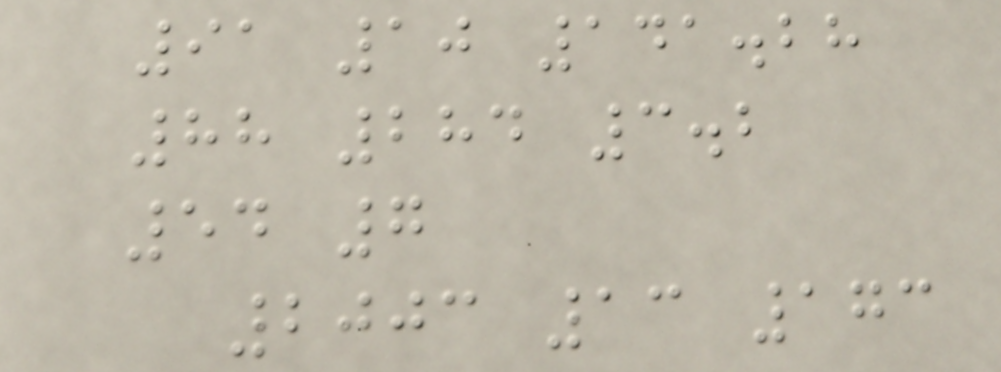91 10 141.28
88 284 3.2
54 7
2003 13 173
